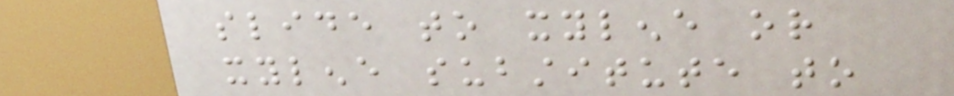slide to xylene or
xylene substitute to
